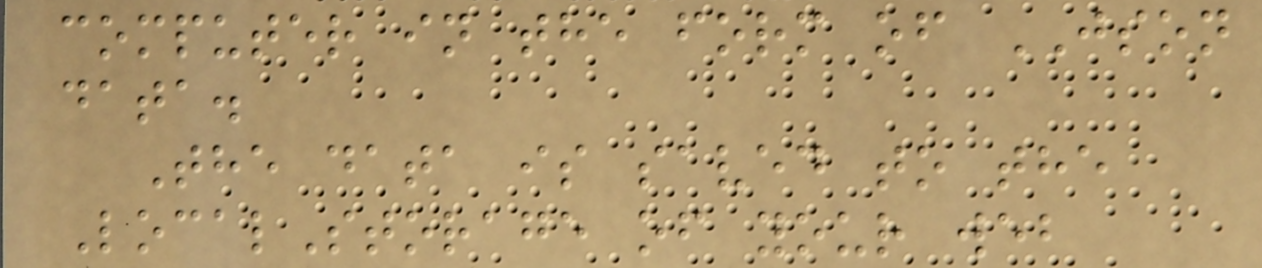computer in the form of JSON
data.
The data is saved to the
LocalStorage of your web
